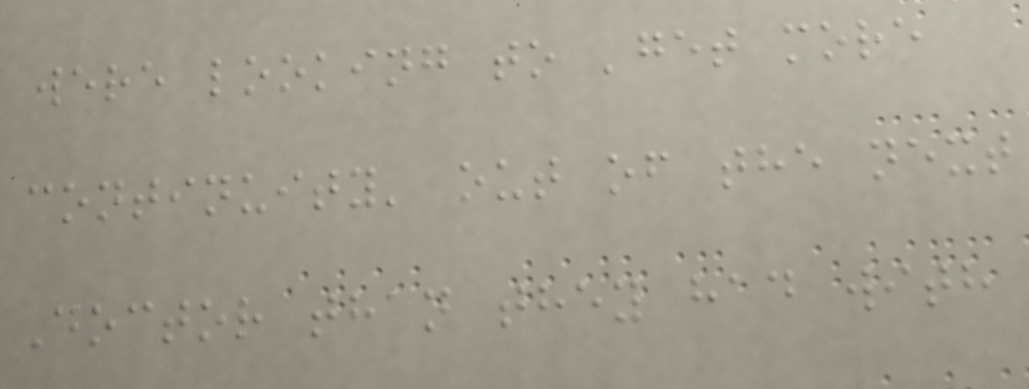were looking to 'get more
continuity' out of the next
Doctor than they had with
